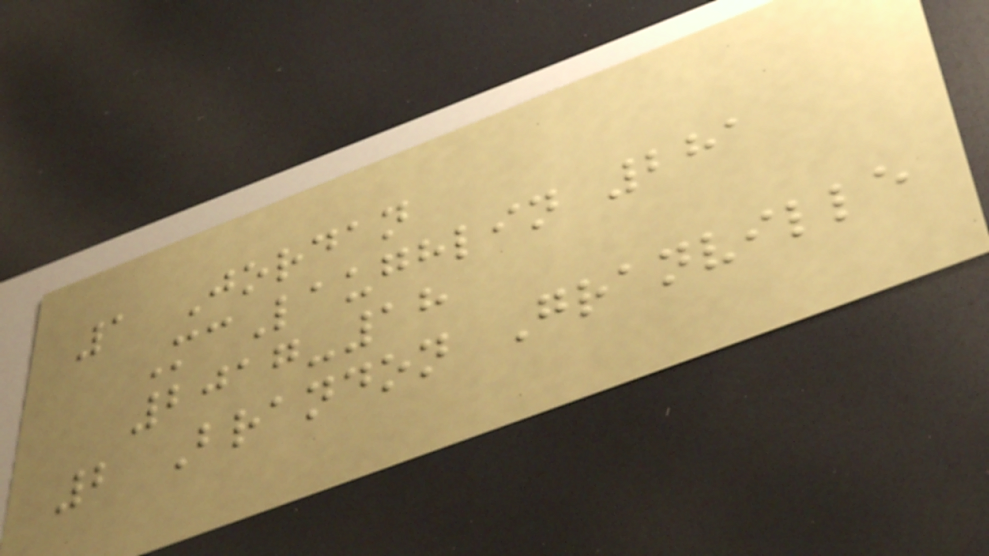1 Jordan
McLaughlin 281
2017-18
2 Brandon Granville
